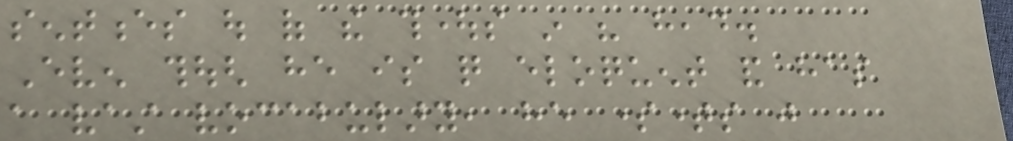sentences out of the thoughts in his head.
Even though he is quite eloquent and has
a vast vocabulary, he sometimes just
